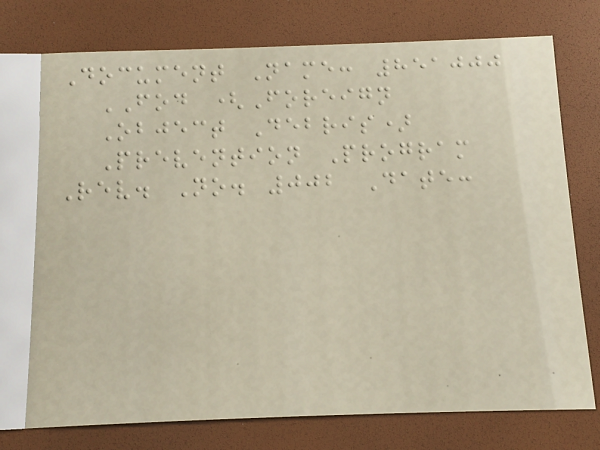Document Name: 851000
FOD (Foreign
Object Debris)
Prevention Program
Rev. No. 002 Date:
